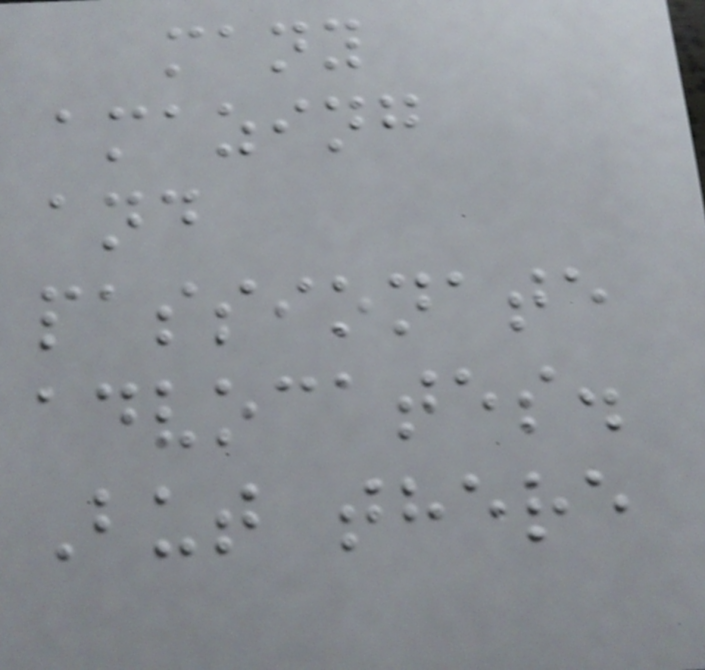many
amazing
and
passionate
advocates.
But there
